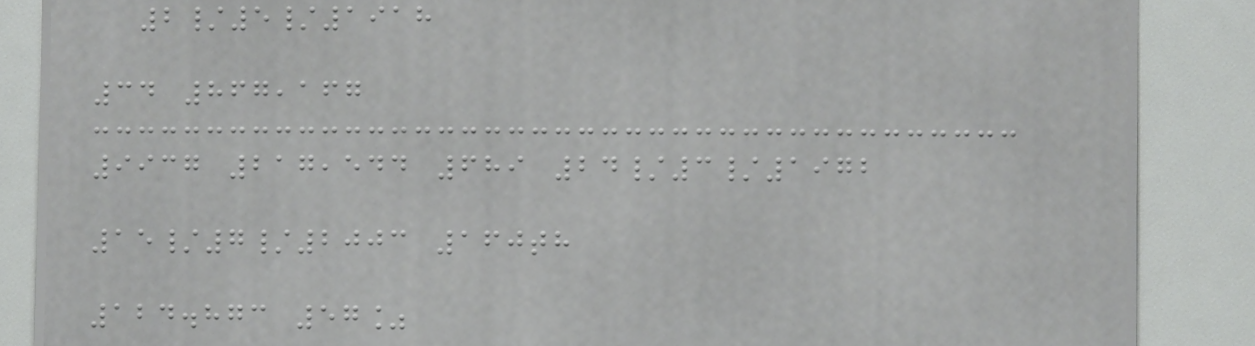2/5/1918
34 867,167
9937 217,544 689 24/3/1972
15/7/2003 160th
124.873 57%
